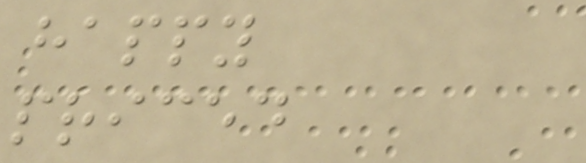happy
priced
